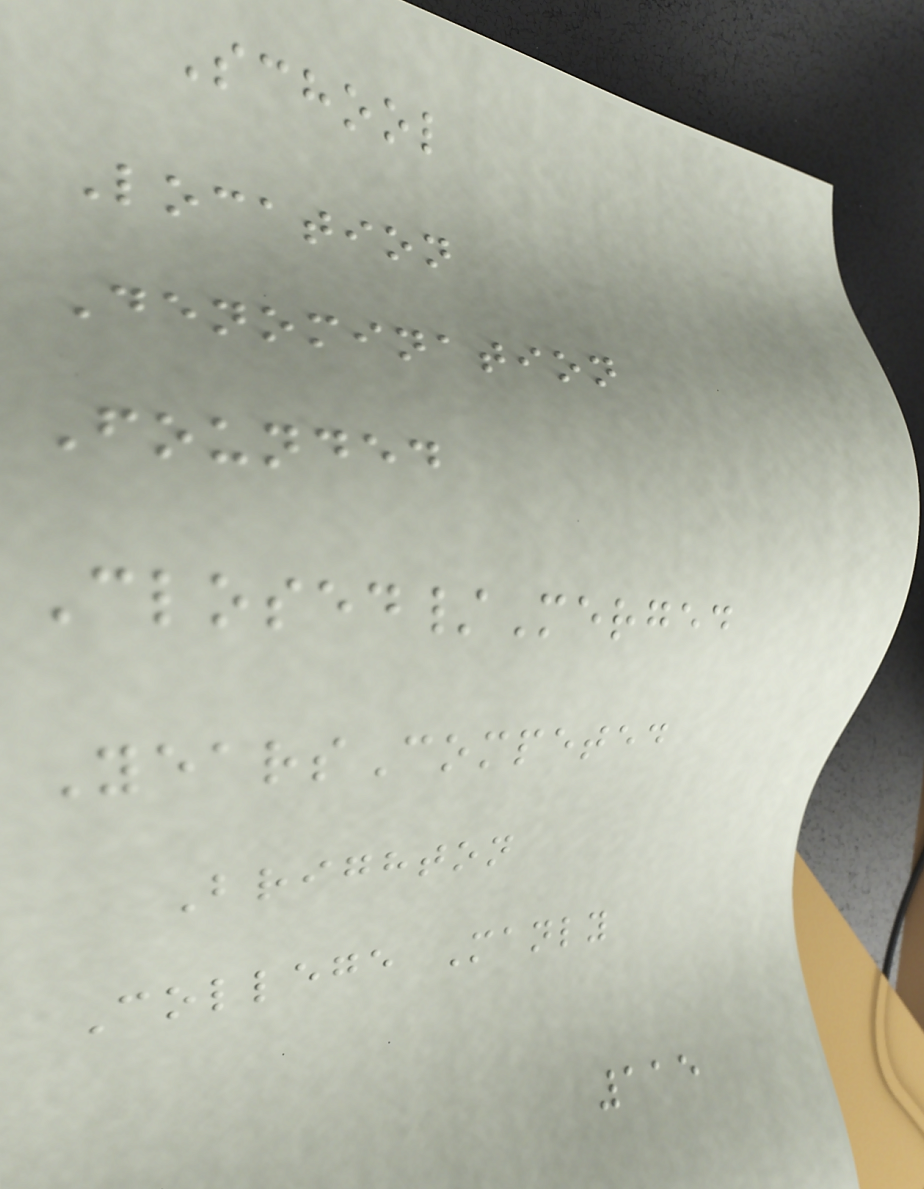School
Location
Denomination
Founded
Closed/Merged
YearsCompeted
Brighton
College Manly
115
